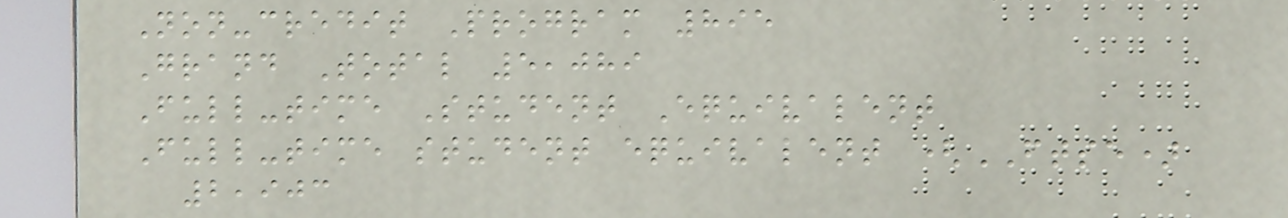Non-credit Program 895
Grand Total 5,089
Full-time Student Equivalent
Full-time student equivalent (FTSE)
2,903
